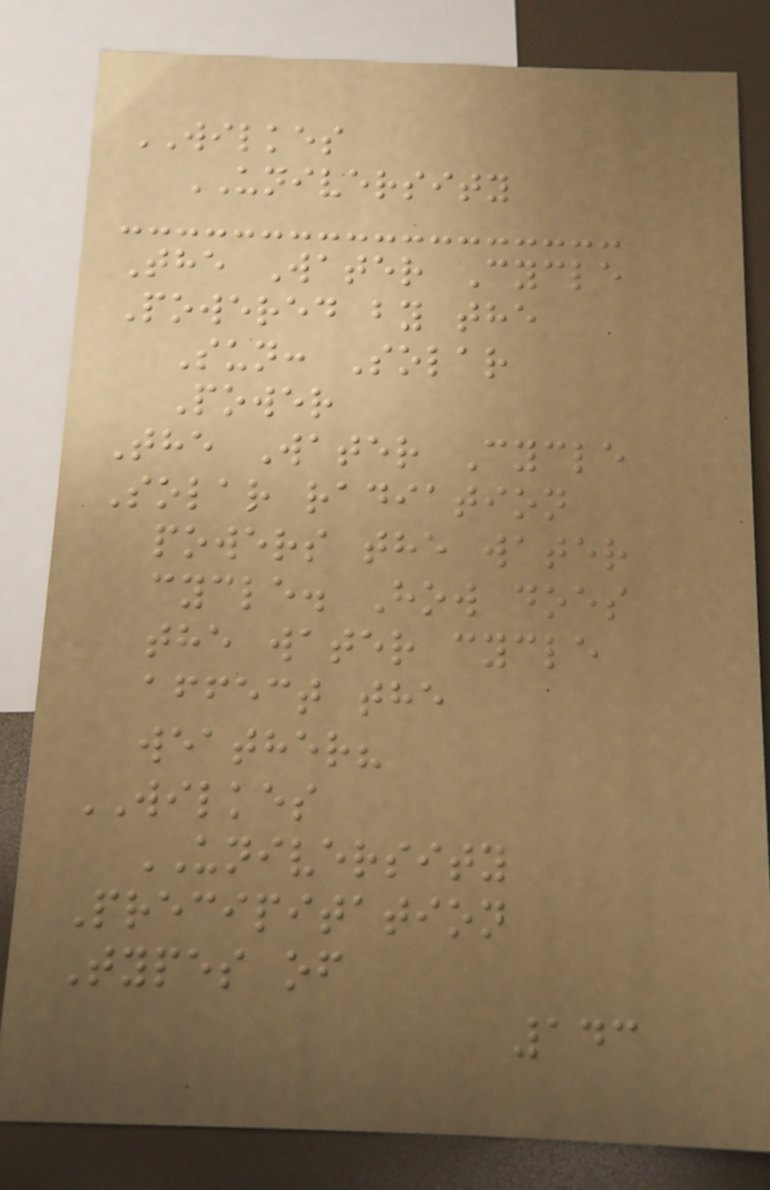WILKES
UNIVERSITY
The Water Cycle
Powered by the
Sun: Solar
Power
The Water Cycle
Solar radiation
powers the water
cycle. How does
the water cycle
affect the
weather?
WILKES
UNIVERSITY
Precipitation
Types of
143
